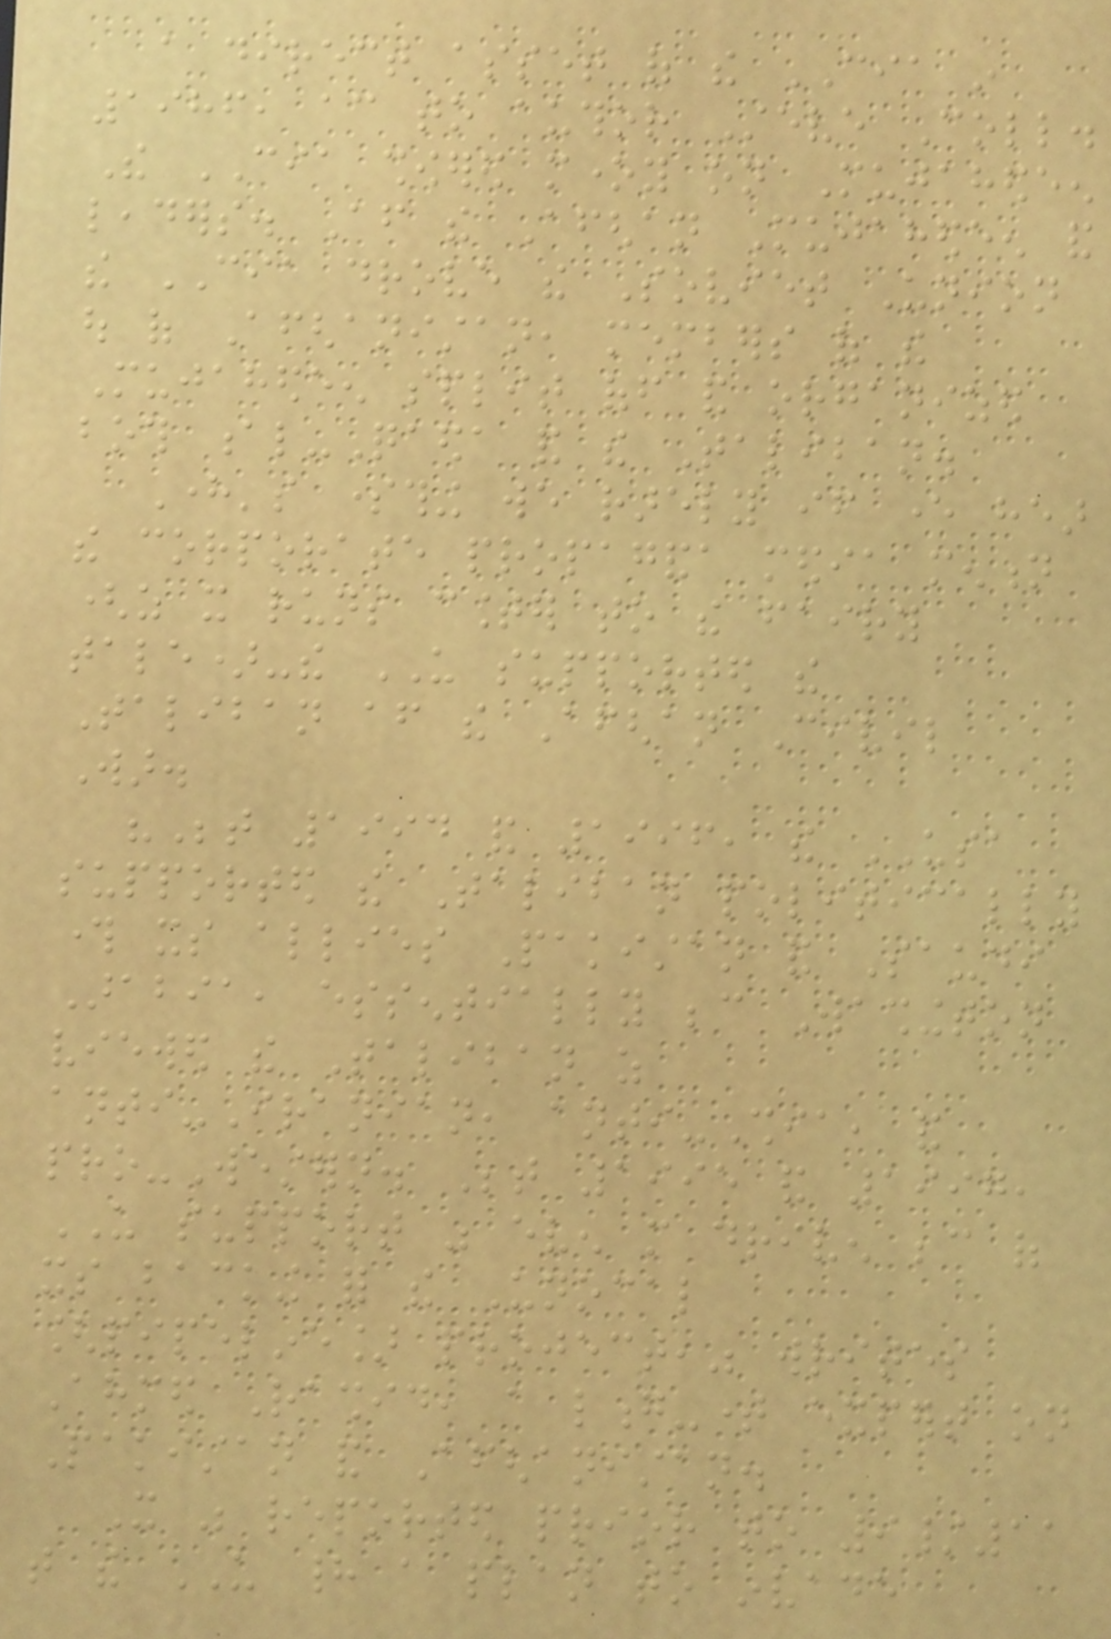a direct asset of the CIA in
1986, according to author Steve Coll.
The CIA showered money on Mujahedeen
leaders. After the Afghan Mujahedeen and
the CIA drove the Soviet Union
out of Afghanistan, members of the
Mujahedeen split off and organized
both al-Qaeda and the Taliban.
Here's something we rarely if ever hear
the corporate propaganda media mention
(as it runs counter to the fairy
tale)-the US supported the
Taliban after the Afghan Civil
War.
"Between 1994 and 1996, the USA
supported the Taliban politically
through its allies Pakistan and Saudi
Arabia, essentially because Washington
viewed the Taliban as
anti-Iranian, anti-Shia, and
pro-Western. Between 1995 and 1997,
US support was even more driven because of
its backing for the Unocal
[pipeline] project," writes
Ahmed Rashid, a long-time expert on
Pakistan and Afghanistan.
It was reported prior to 9/11
that the US had a plan to invade
